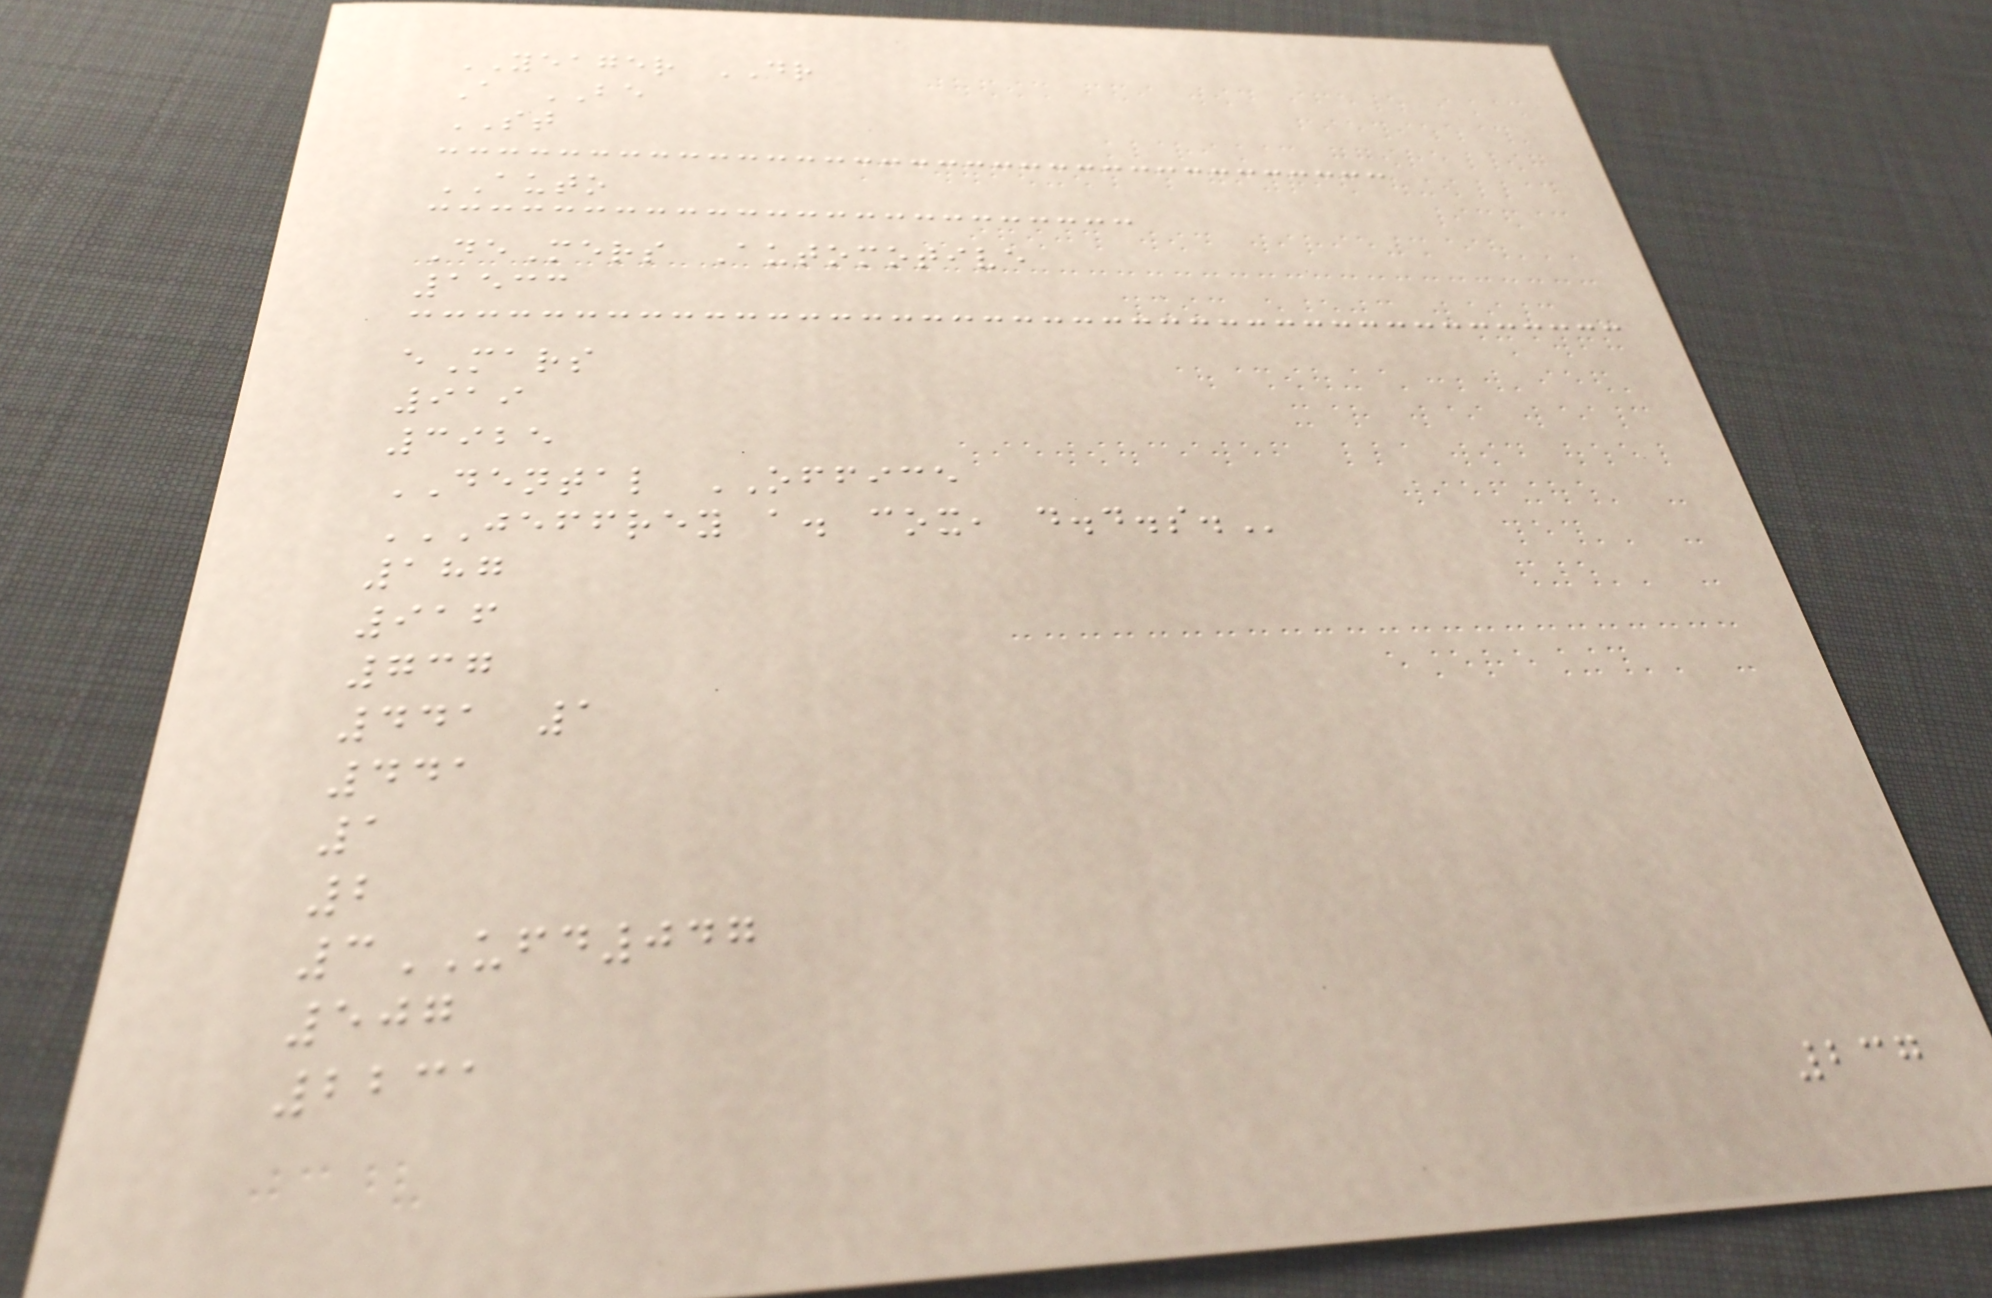YEAGER DR
A BE
ST
AUTO
DeMers Automotive
1533
eMars
919
3925
DENTAL OFFICE
JEFFREY A. COX, D.D.S.
187
916
737
441 1
441
1
2
3UFD047
507
2231
237
